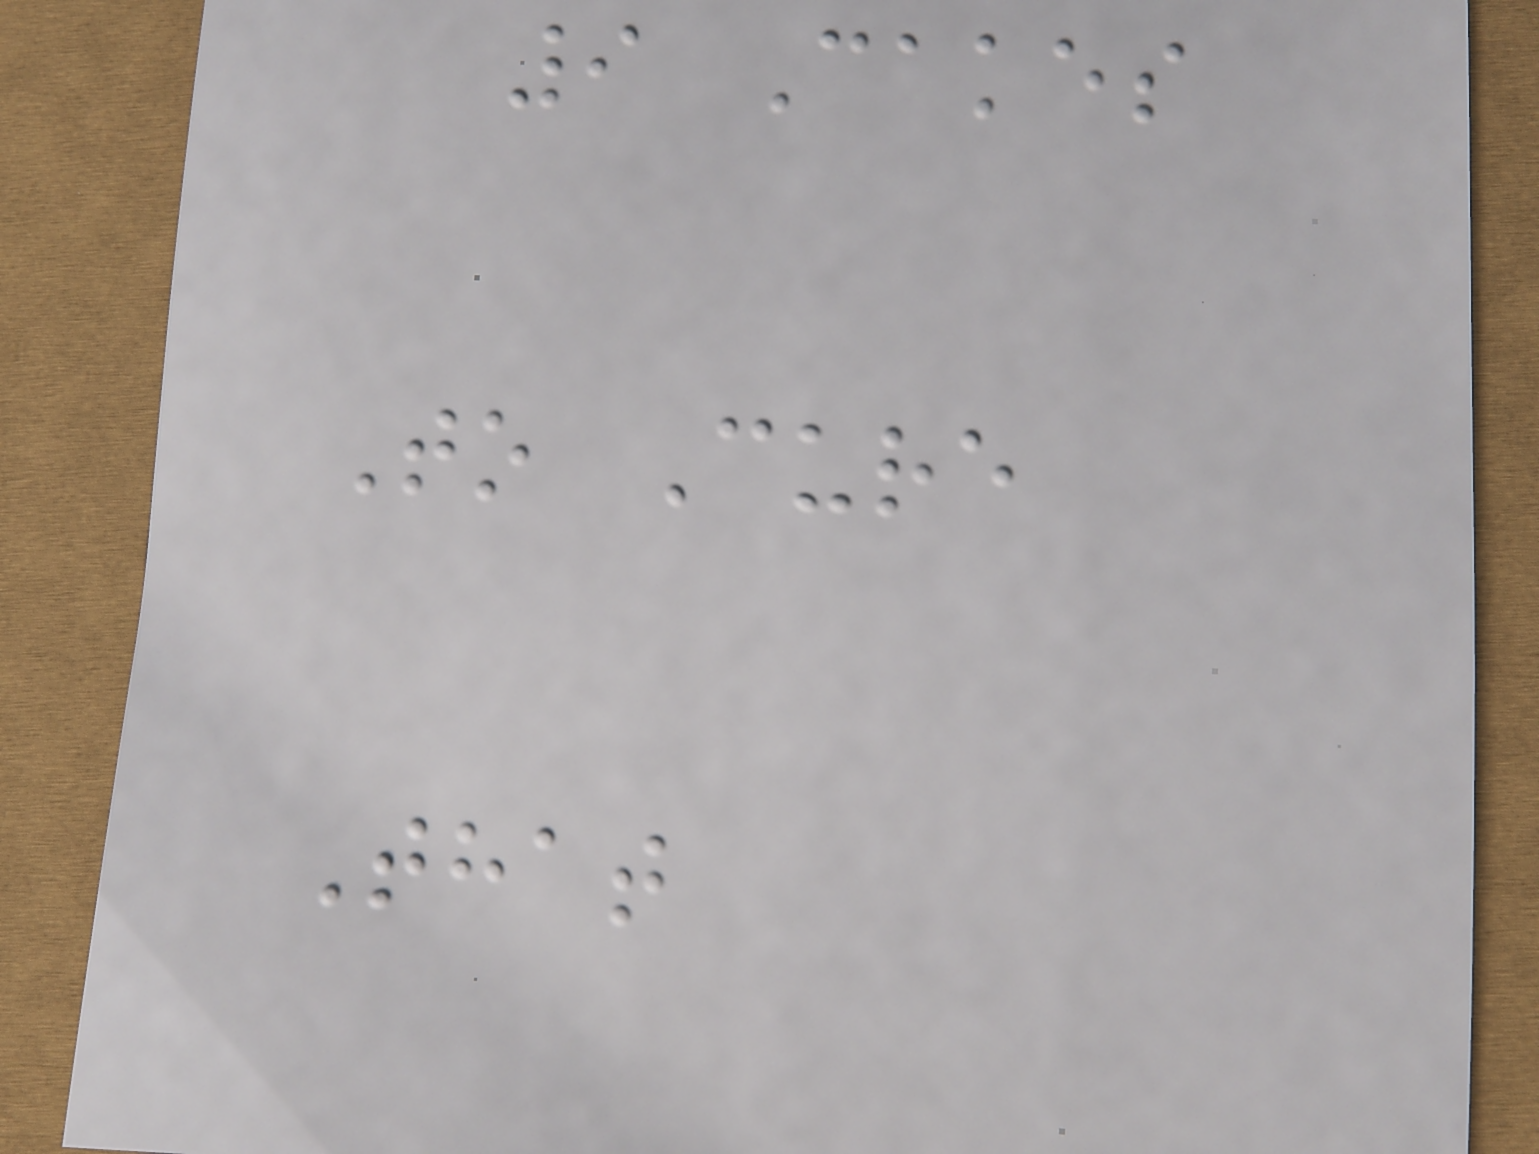9 Cakes
To Cure
That
